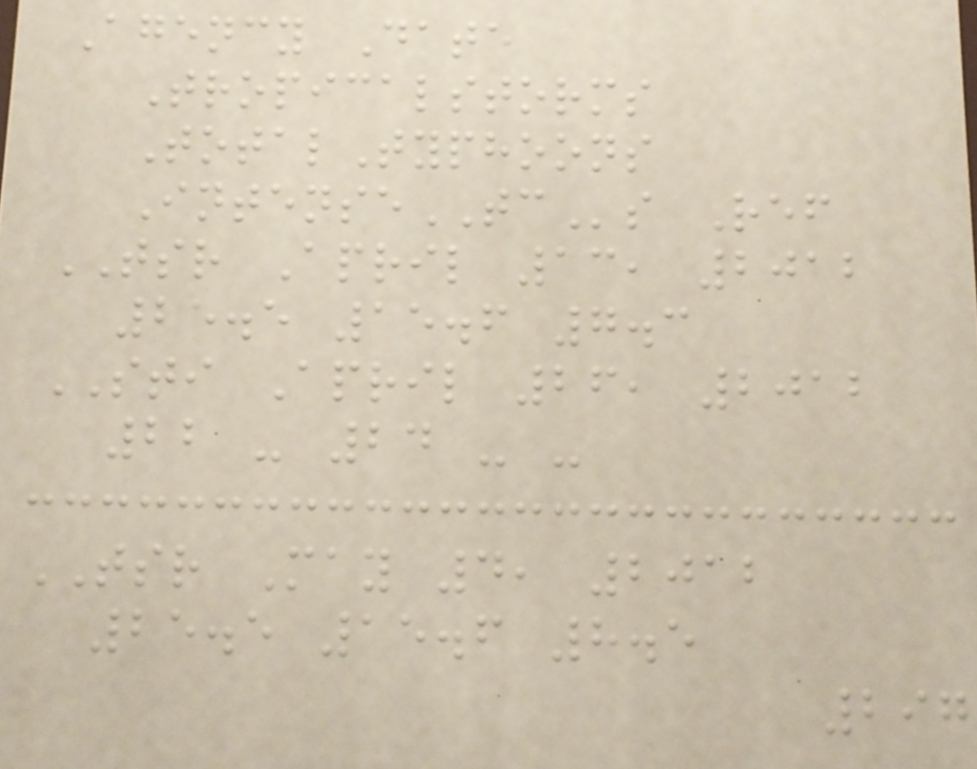Agency Date
Tropicalstorms
TotalTyphoons
IntenseTCs Ref
TSR April 13, 2012
25.5 15.6 7.3
STI April 26, 2012
22 - 24 - -
TSR May 4, 2012
25.5 15.6 8.5
297
